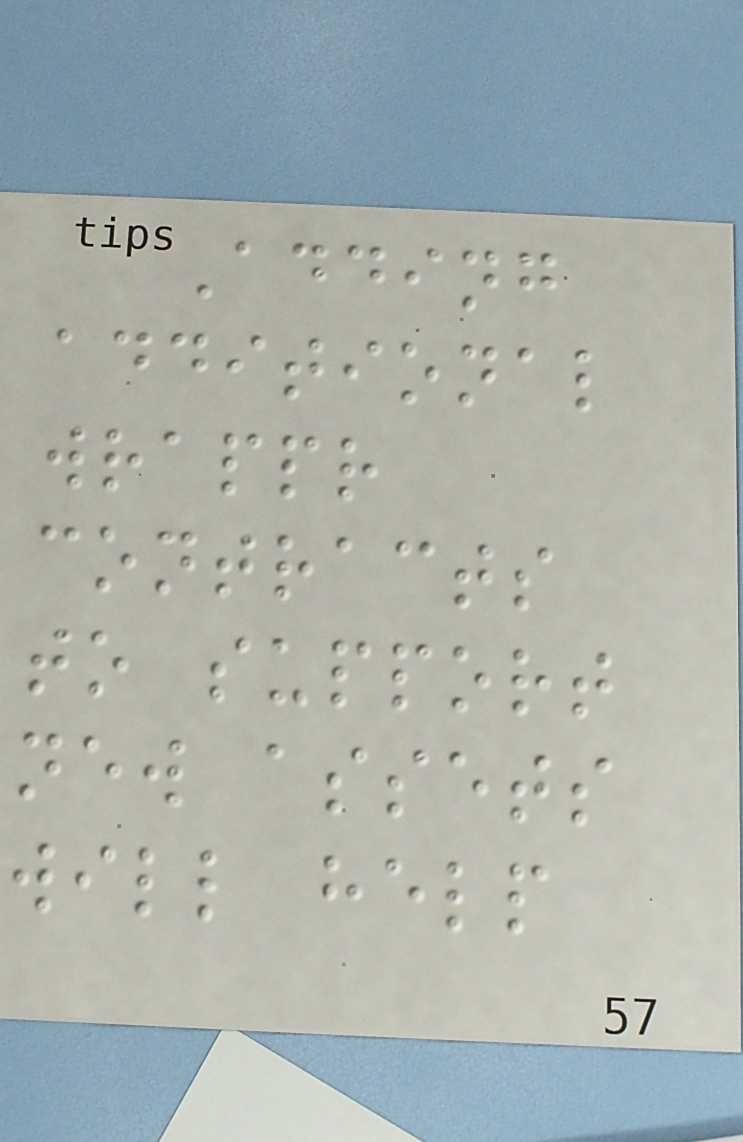Adding
additional
wrappr
contracts
to support
new assets
will help
